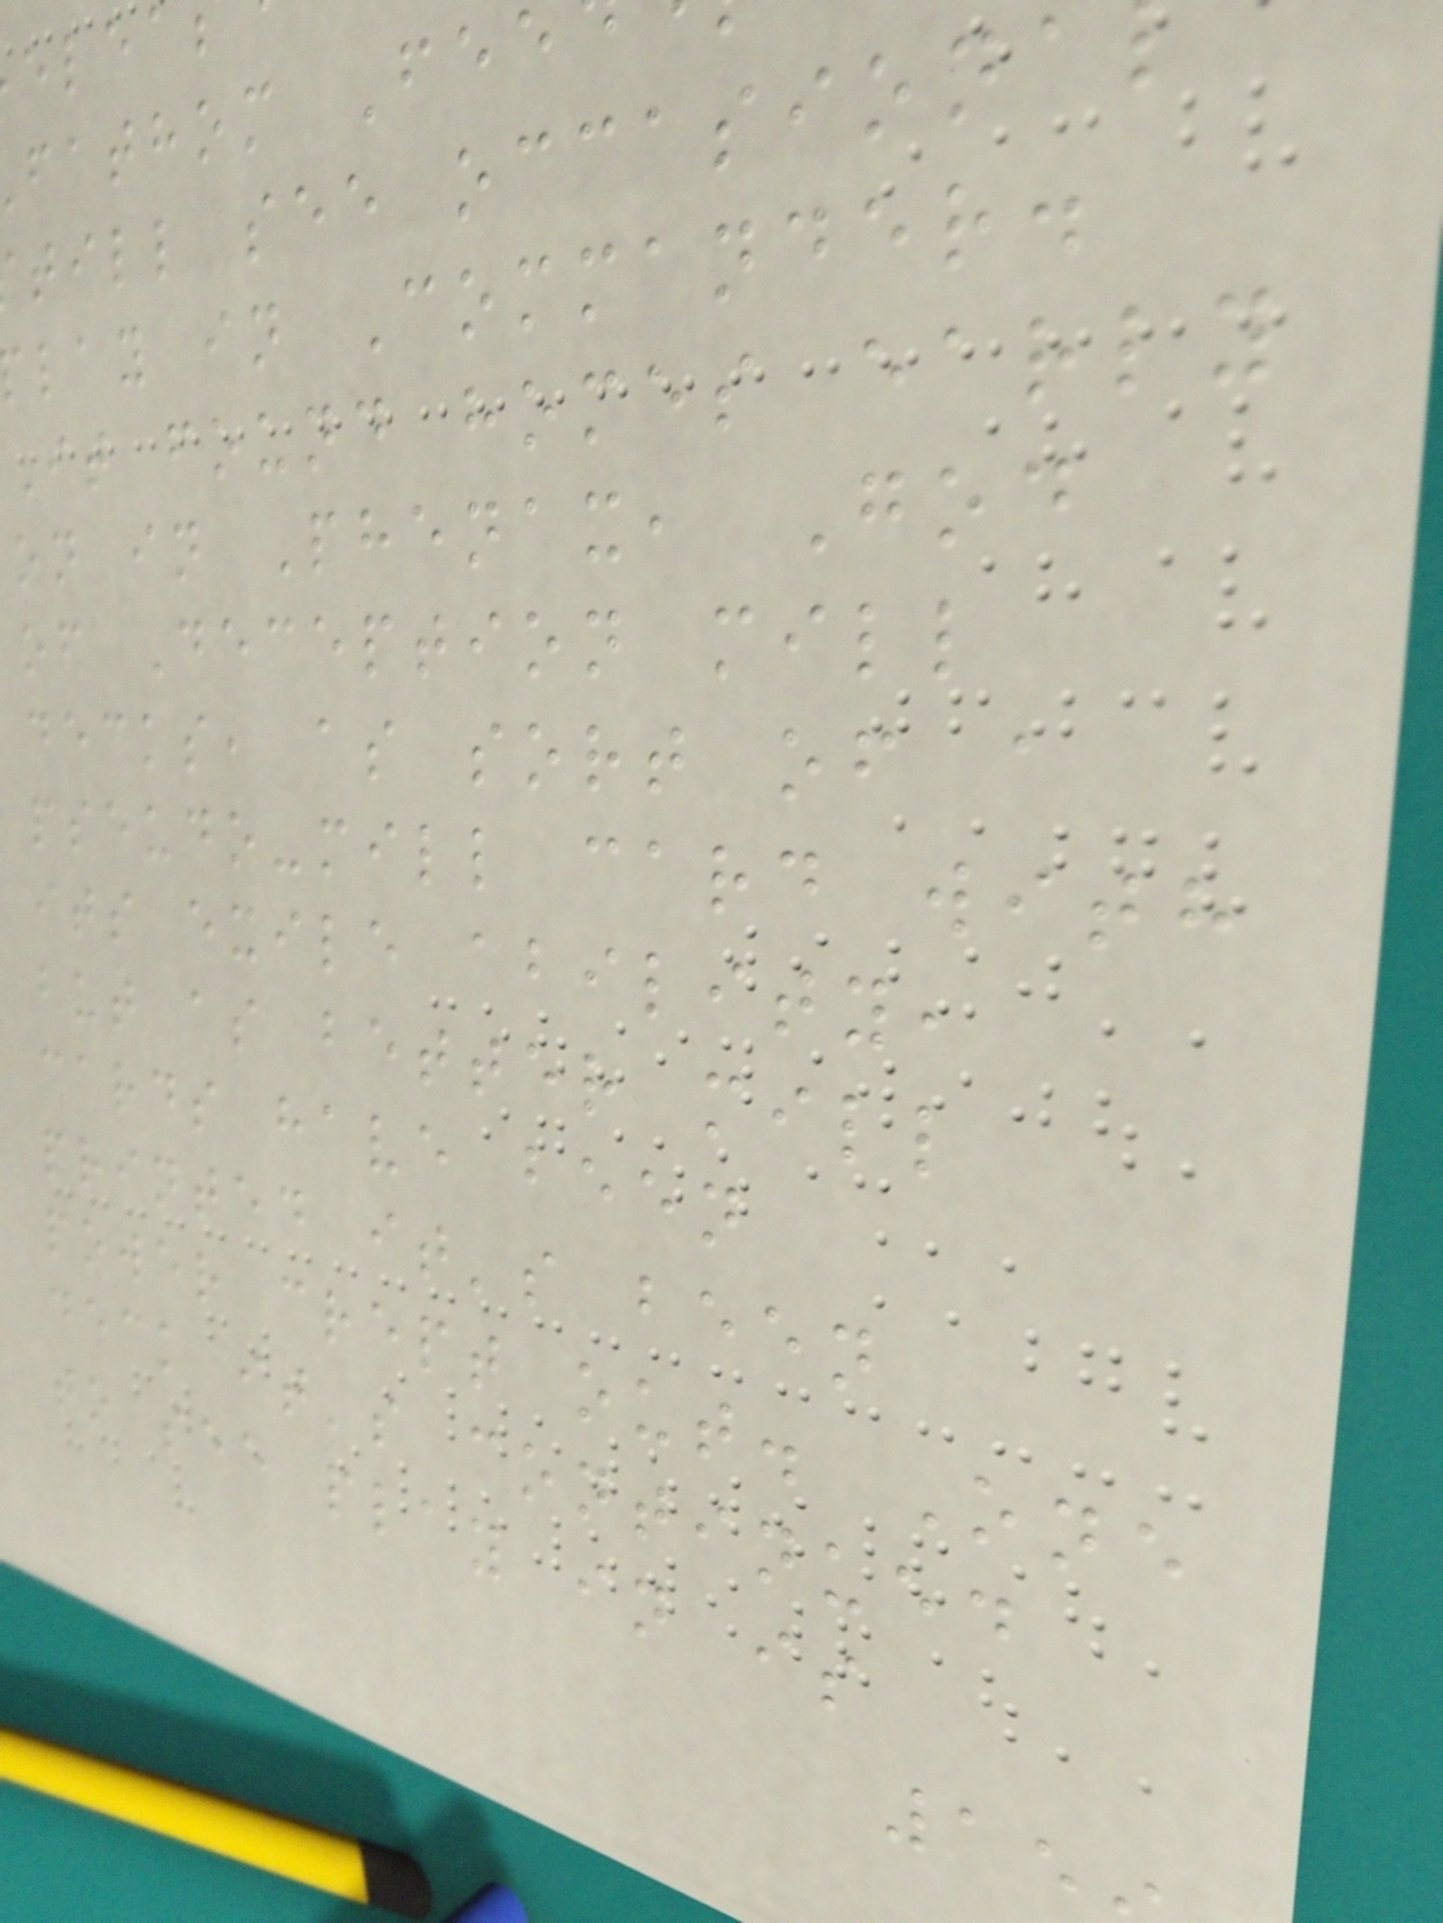fathom Fee
till see occasiona
lay in Commander.
It found homes early
on in Phenax, God
of Deception mill
decks, as sort of a
pseudo-mill card with
its exile ability,
but as better mill
cards have been
printed it's been
power crept out. One
deck it's continued
to see play in is
